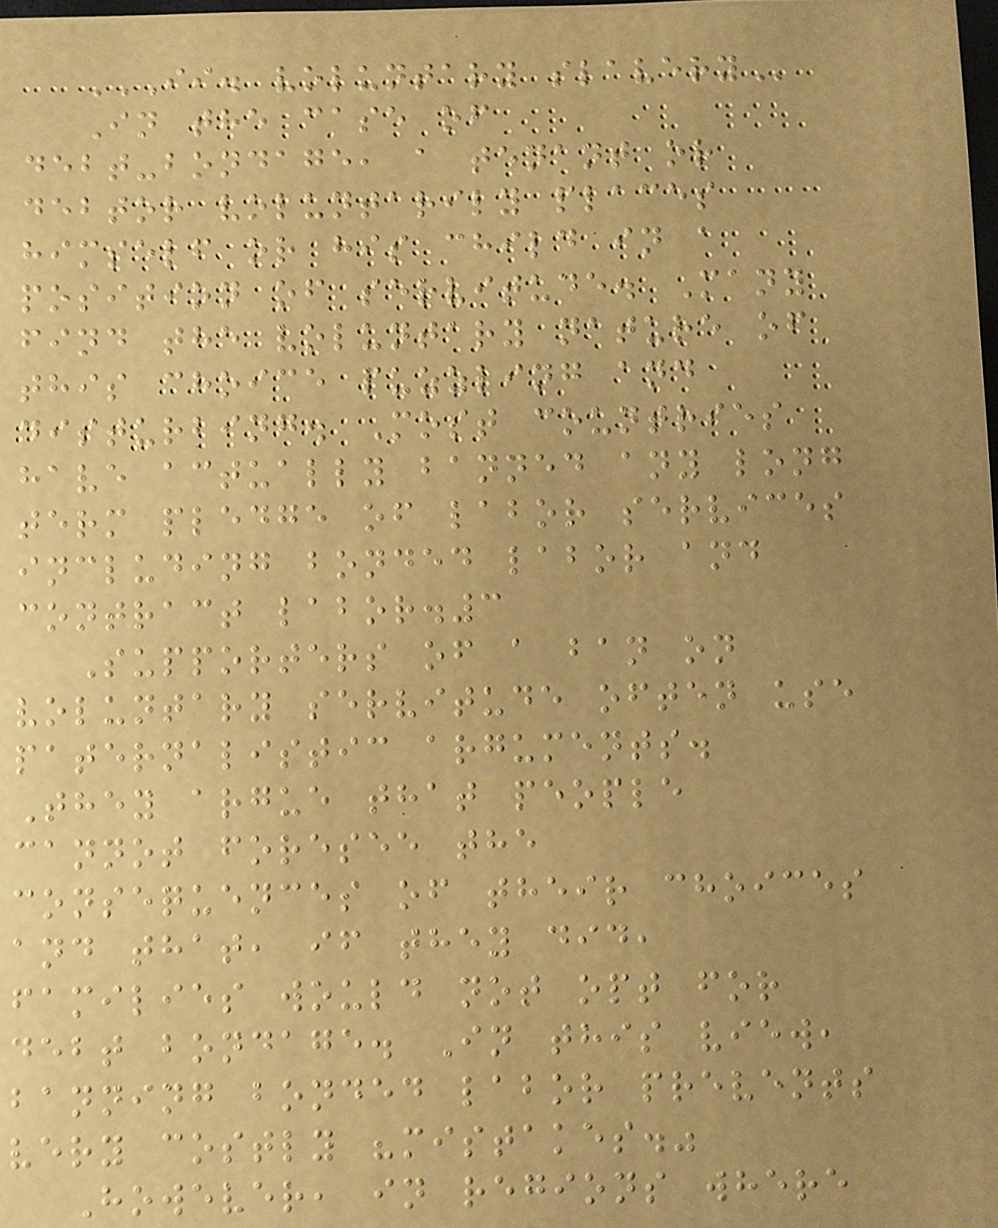II. VOLUNTARY SLAVERY
In the case of
debt-bondage, a tenant or
debtor voluntarily places
himself or his child in a
position of servitude. Many
find the voluntary nature of
this choice puzzling and
disturbing. Most countries
have actually banned any long
term pledge of labor services
including bonded labor and
contract labor.3
Supporters of a ban on
voluntary servitude often use
paternalistic arguments.
They argue that people
cannot foresee the
consequences of their choices
and that, if they did,
families would not opt for
debt bondage. In this view,
banning bonded labor prevents
very costly "mistakes."
However, in regions where
